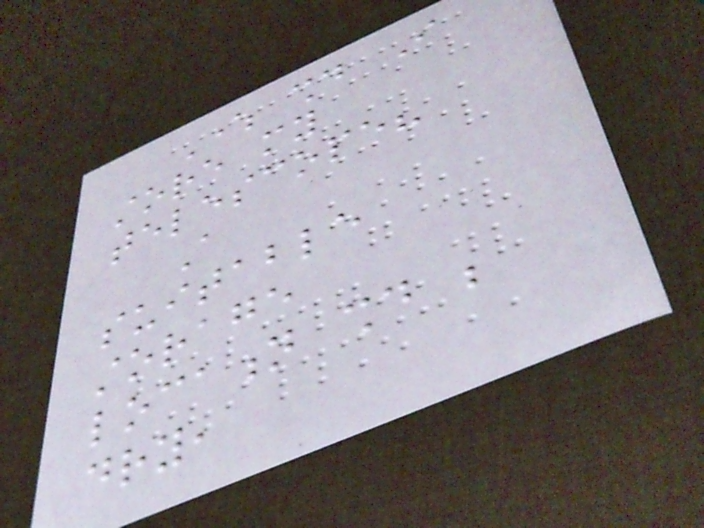Where should I
store my
telescope?
A
suitable
storage
location should be
dry,
